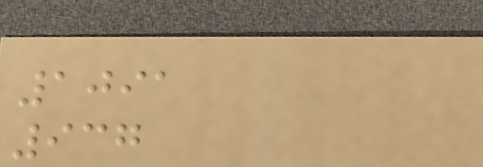1091
937
